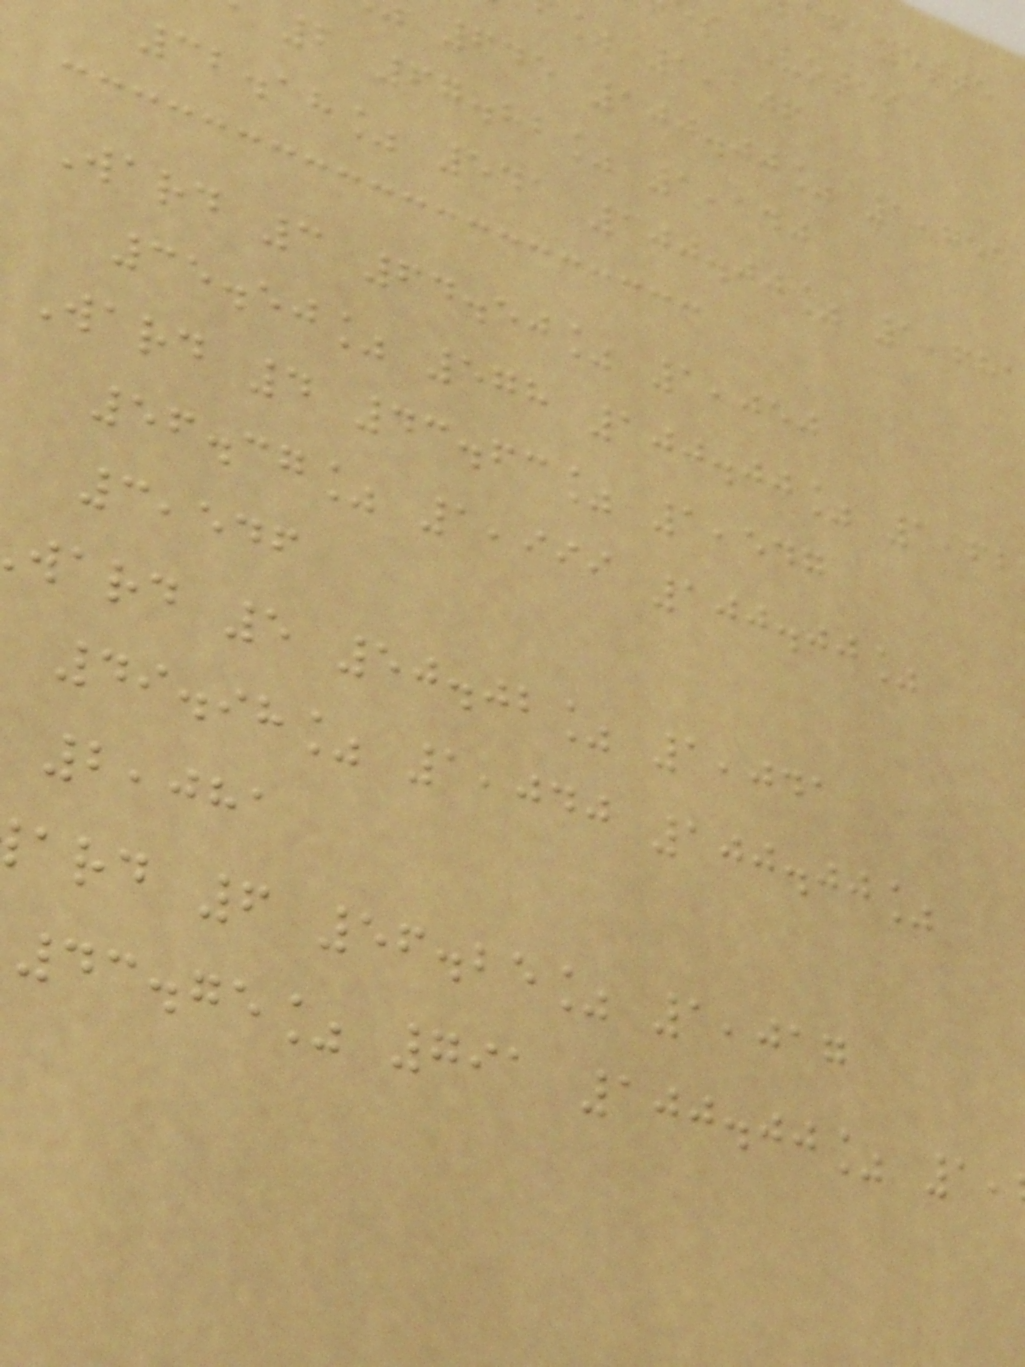s Votes
% 1,106
645 100.00% 1,751
2 67.82% 1,140
32.18% 541 100.00% 1,681
Ward 3 64.50% 1,050
35.50% 578 100.00% 1,62
Ward 4 43.63% 1,547
56.37% 1,999 100.00%
3,546
ward 5 50.02% 1,041
49.98% 1,040 100.00%
2,081
ard 6 56.25% 1,017
43.75% 791 100.00% 1,
